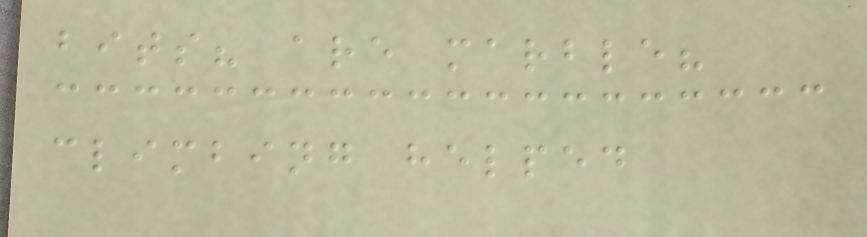bits? are marble?
climbing helped
